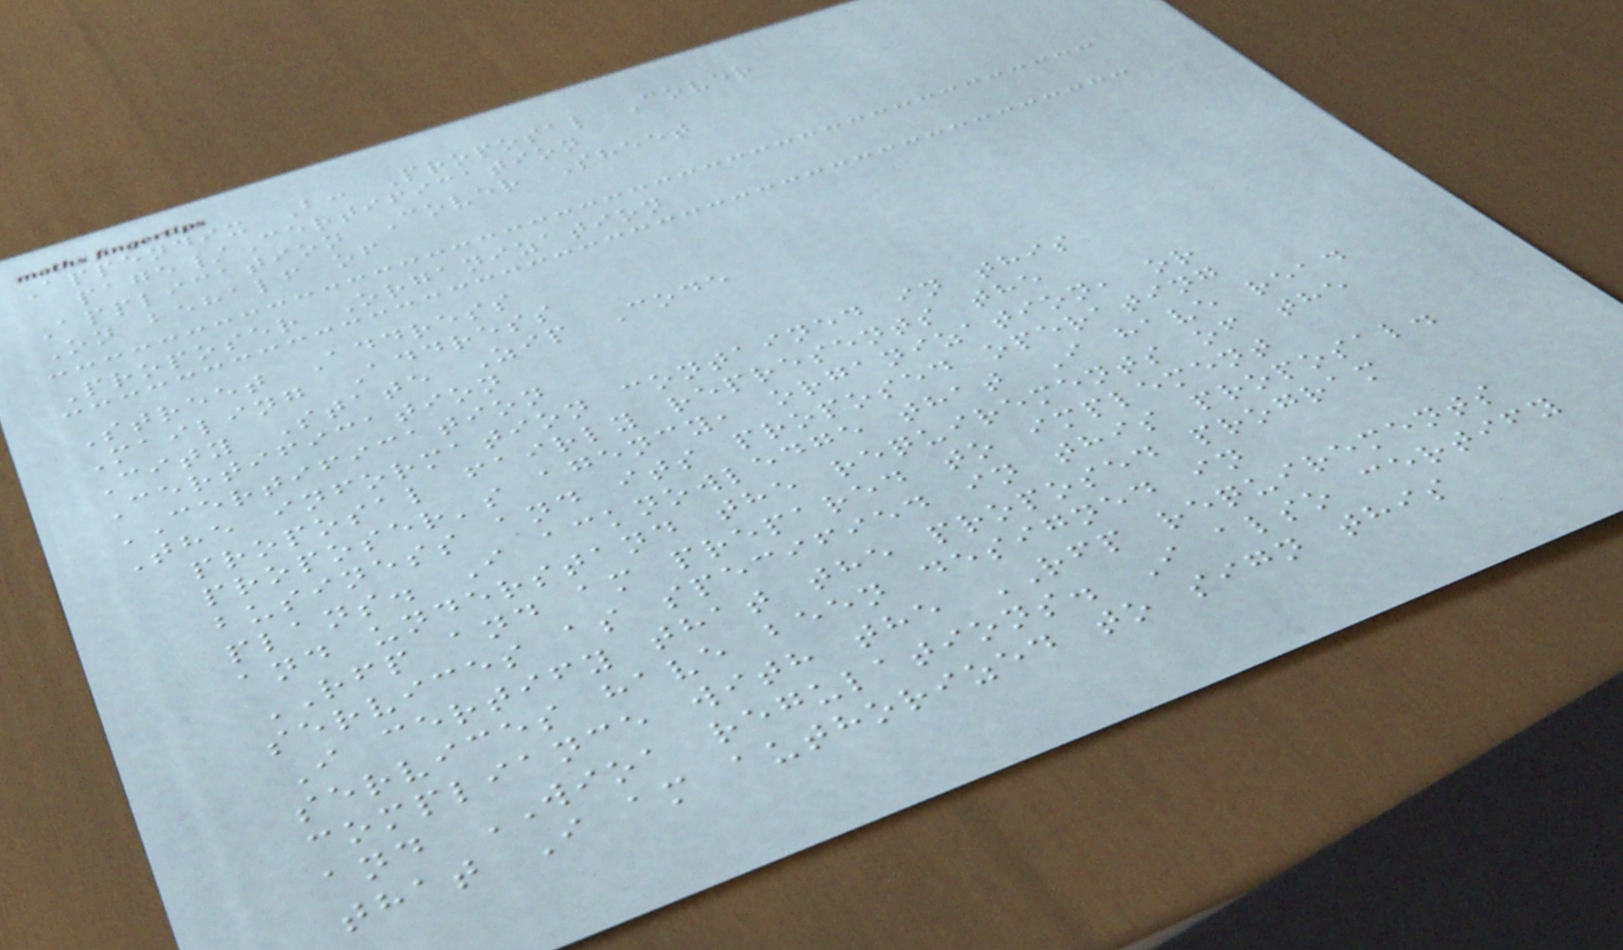Appendix B: Proposal Cover
page/Certification
Application Cover Sheet
On behalf of
Proposer Organization
Street Address
Mailing Address
City State Zip Code
Certification
CERTIFICATION
The information contained in this
proposal fairly represents the
proposer's agency, organization, or
business and its proposed operating
plans. I acknowledge that I have read
and understand the requirements of the
RFP and am prepared to implement
services as specified in this proposal.
I certify that the proposed program
services have been designed in
compliance with the RFP requirements
and WIOA regulations. I also certify
that I am authorized to sign this
